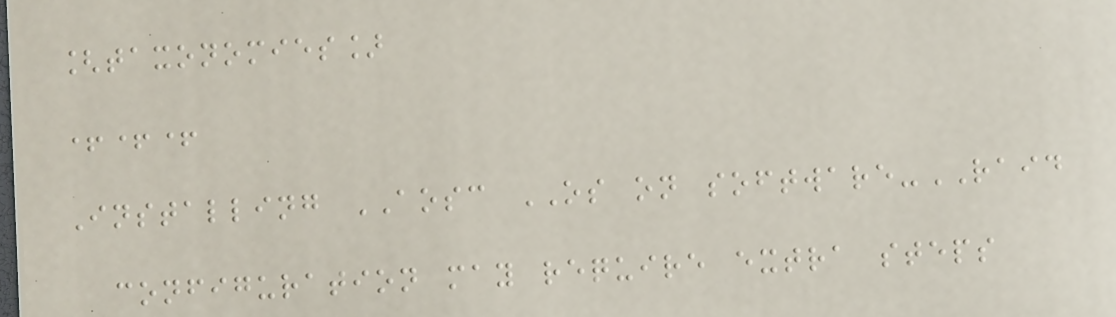[taxonomies]
+++
Installing AOSC OS on software-RAID
configuration may require extra steps
